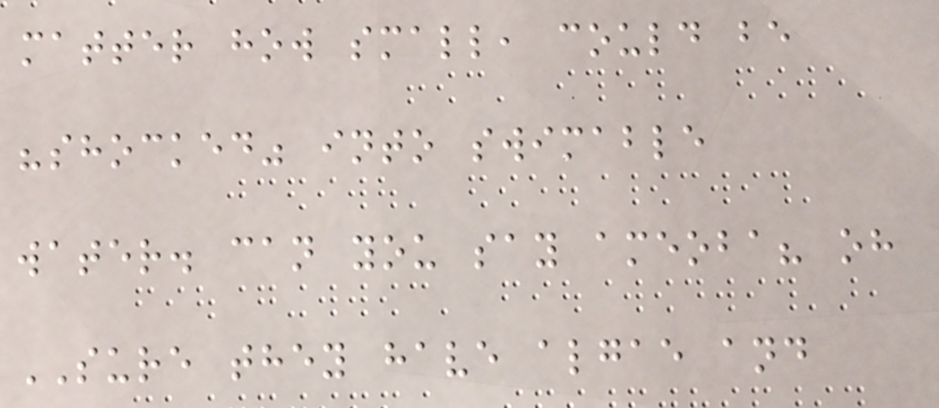matter how small, could be
"shocked" into swimable
water. can you say ameoba? oh
SURE they have algae and
